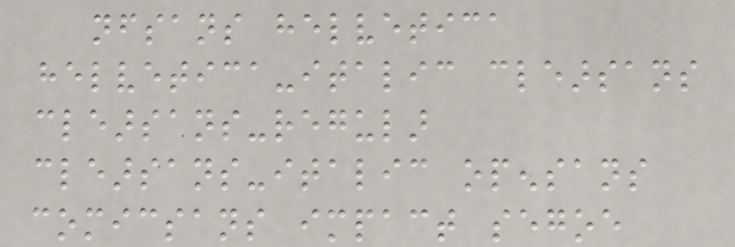nfsans helvetica
helvetica-italic clearsans
clearsans-regular
clearsans-italic opensans
comicsans impact segoe
